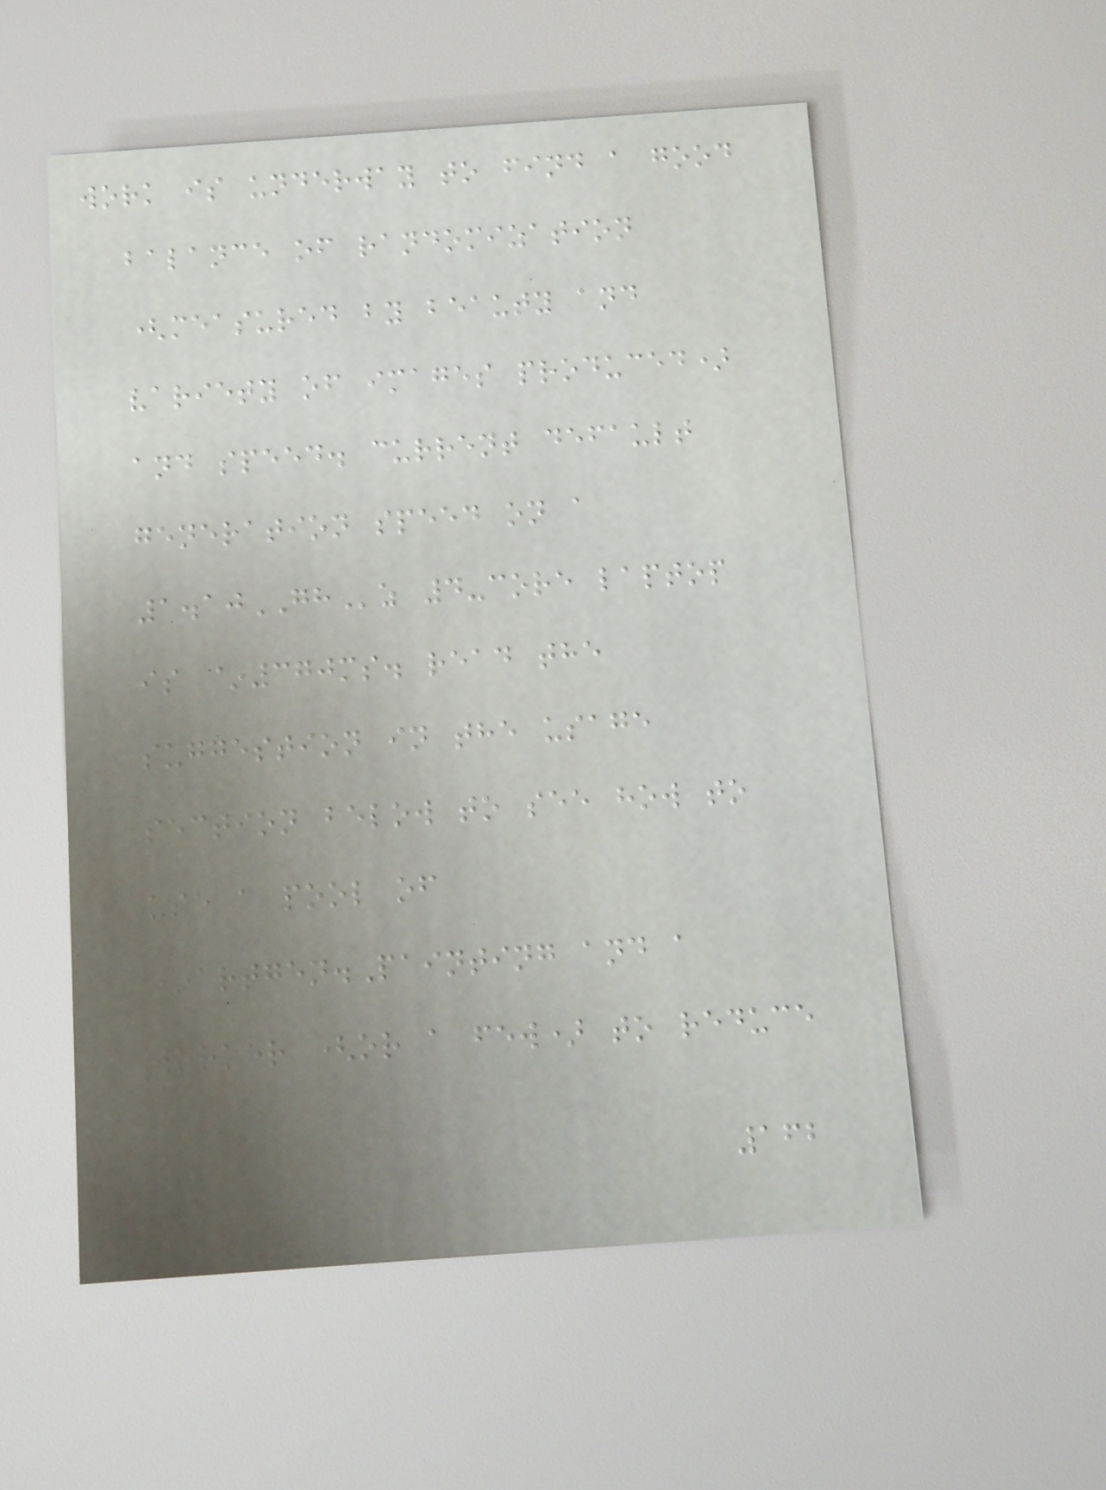work is underway to find a good
balance of randomization
(measured by beauty and
variety of images produced)
and speed. current default
generation speed on a
1.10GHz 4-core laptop
is ~370ms. read the
suggestion in the usage
section below to see how to
use a pool of
*artgen.Painting and a
worker (or a few) to reduce
162
